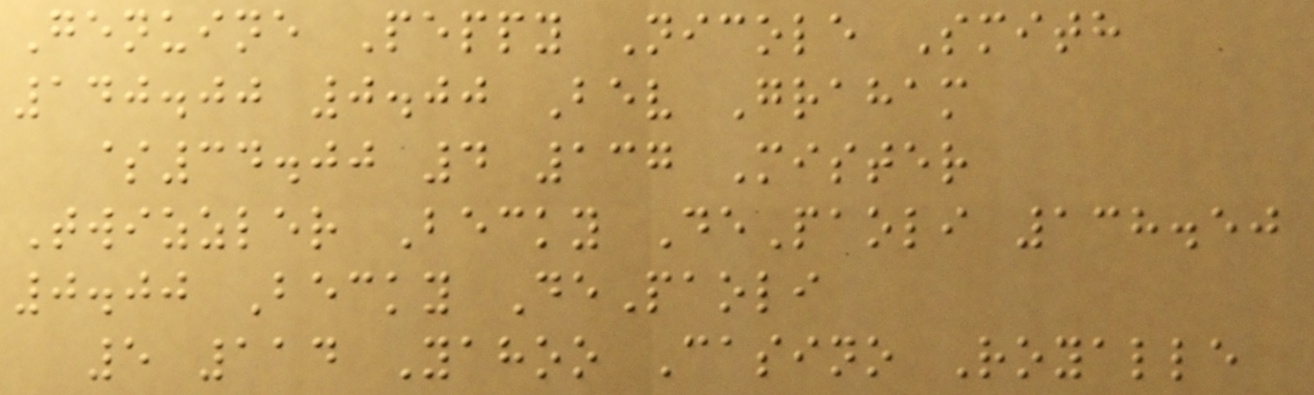Genuine Peppy Nicole Smith
140.00 0.00 Bev Graham
$34.00 4 137 Mister
Twizzler Becky DePaoli 138.50
0.00 Becky DePaoli
5 114 Yahoo Casino Royalle
